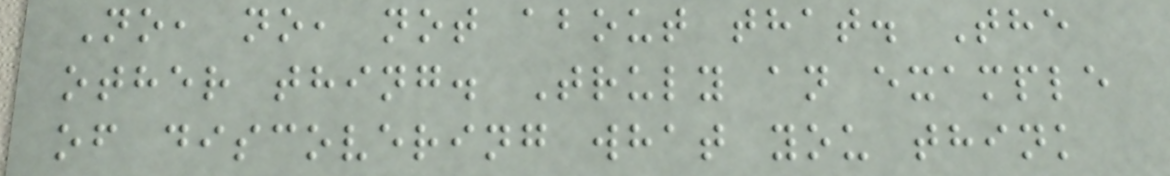No, no, not about that. The
other thing. Truly an example
of discovering what you think
